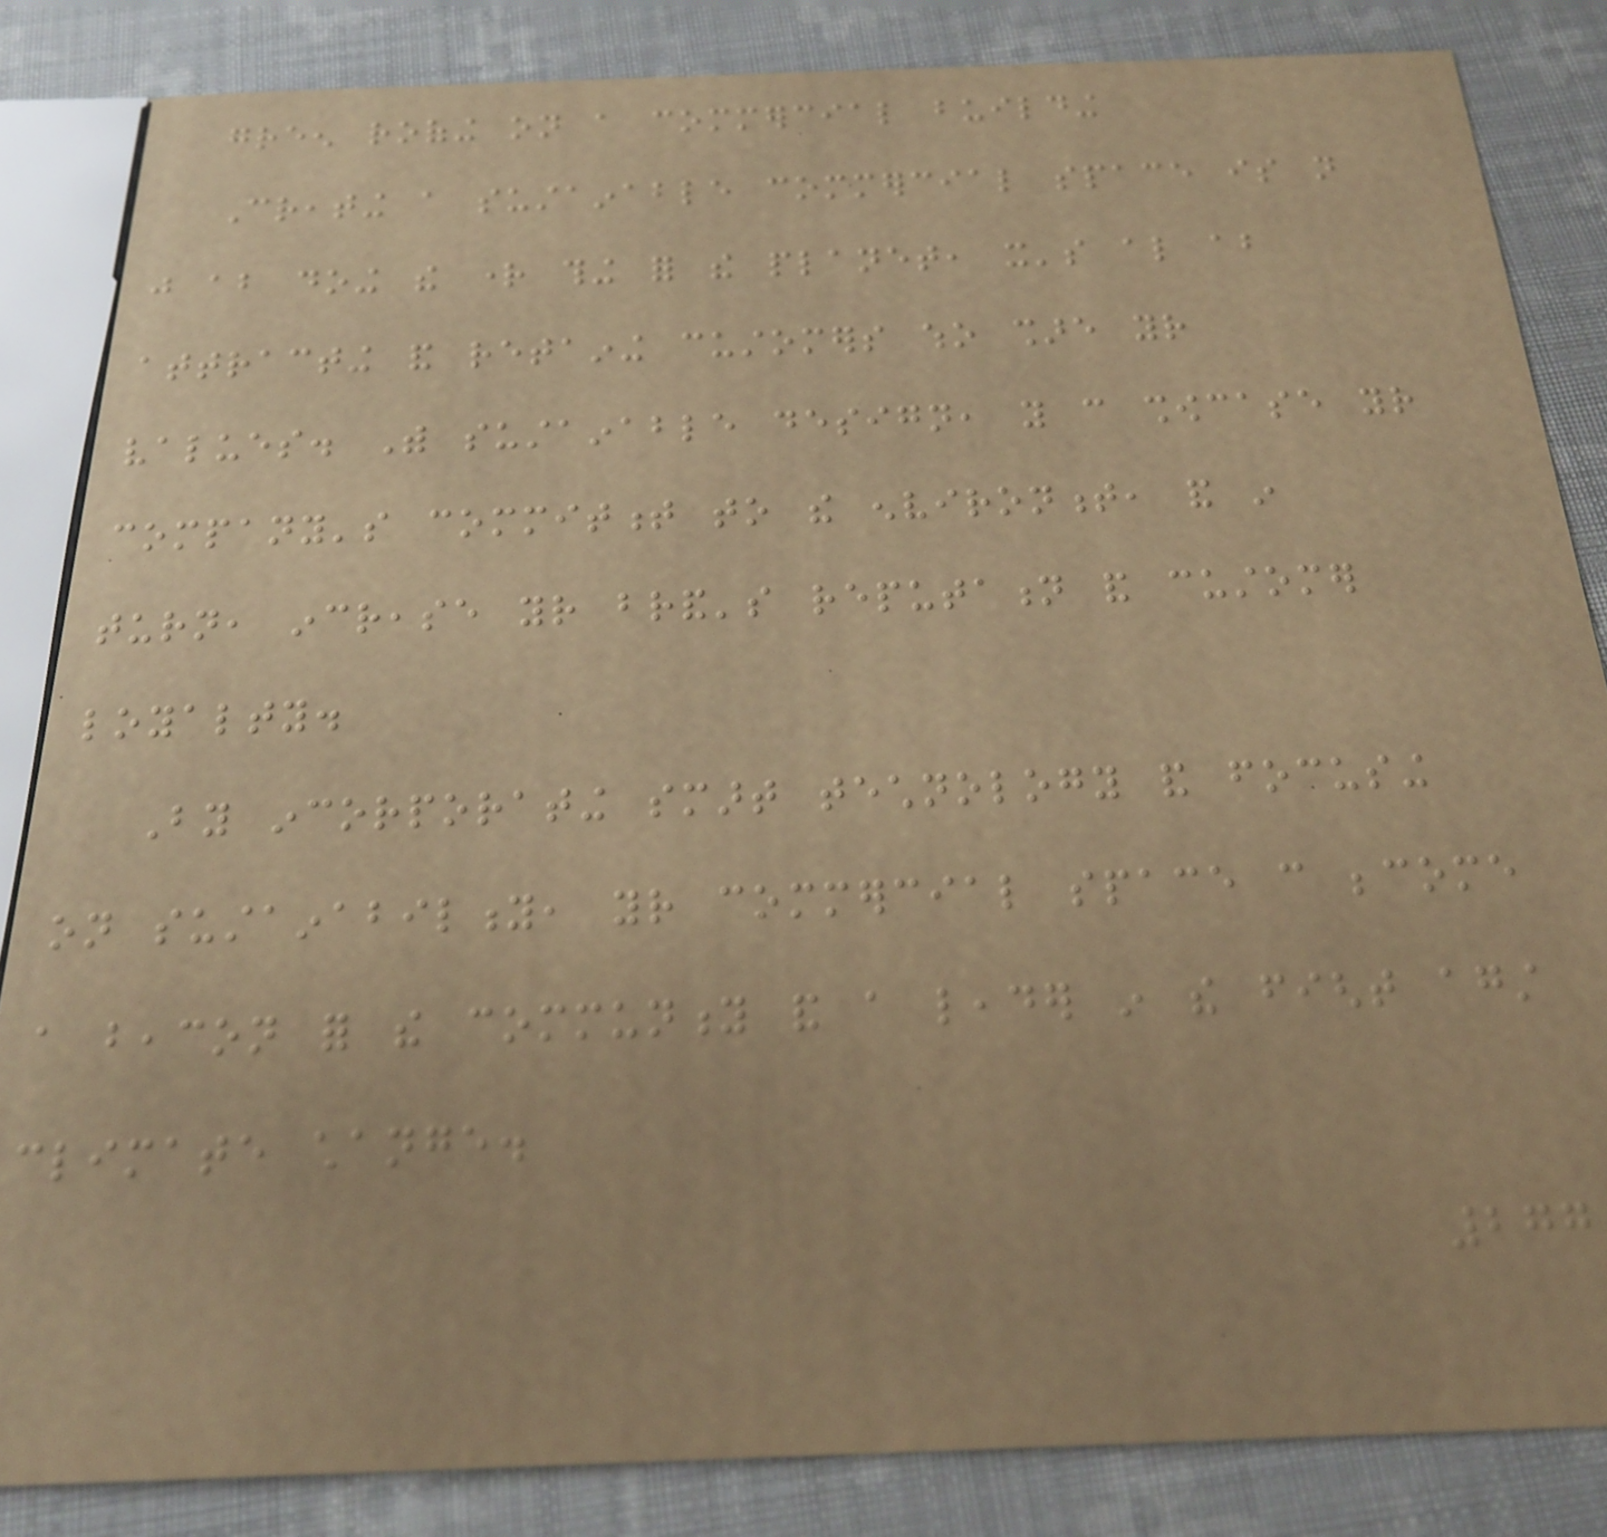green roofing on a commercial building
Creating a sustainable commercial space is not
just about doing the right thing for the planet, it's also about
attracting and retaining customers who share your
values. With sustainable design, you can showcase your
company's commitment to the environment, and in
turn, increase your brand's reputation and customer
loyalty.
By incorporating smart technology and focusing
on sustainability, your commercial space can become
a beacon for the community and a leader in the fight against
climate change.
277
